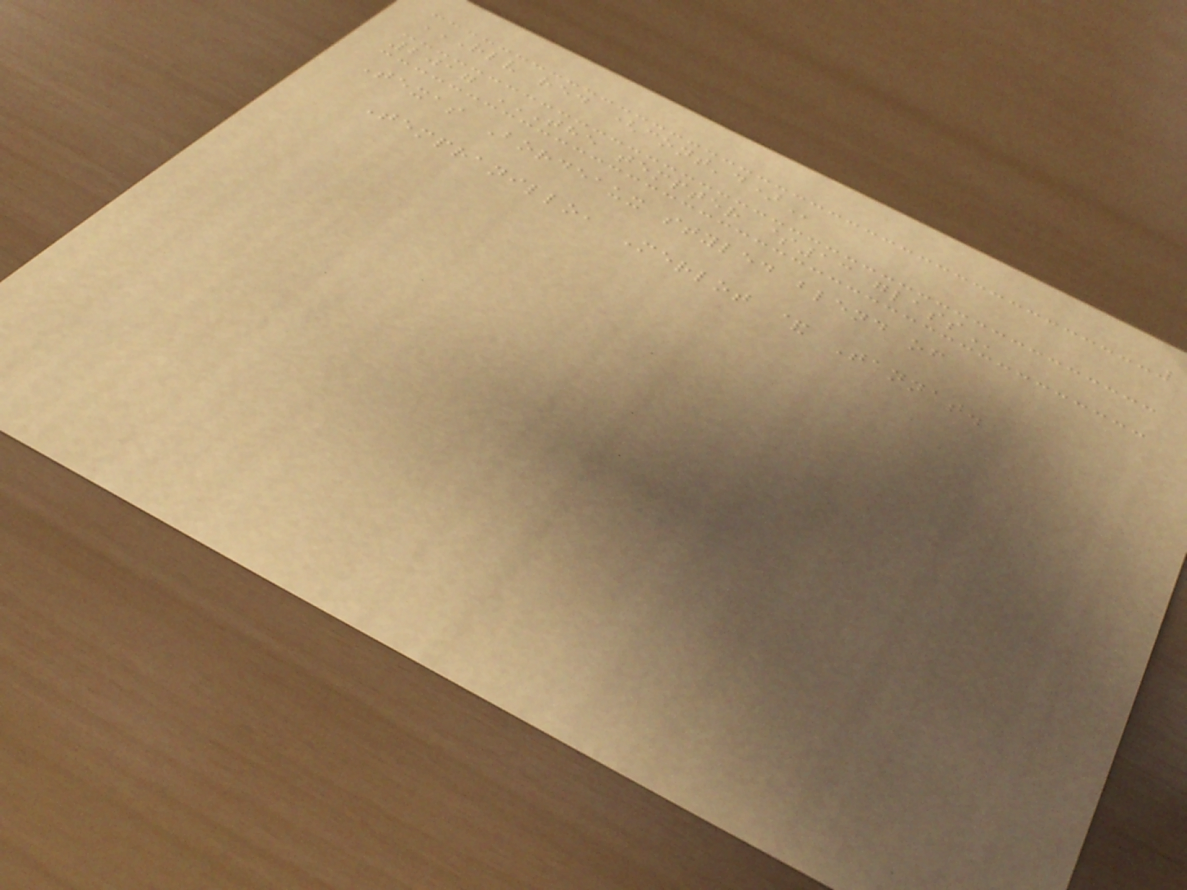RLV RED (CONT'D)
2017 THE TEMPTER $13 GLASS
Texas Bordeaux styled blend of
Tempranillo, Merlot & Tannat.
